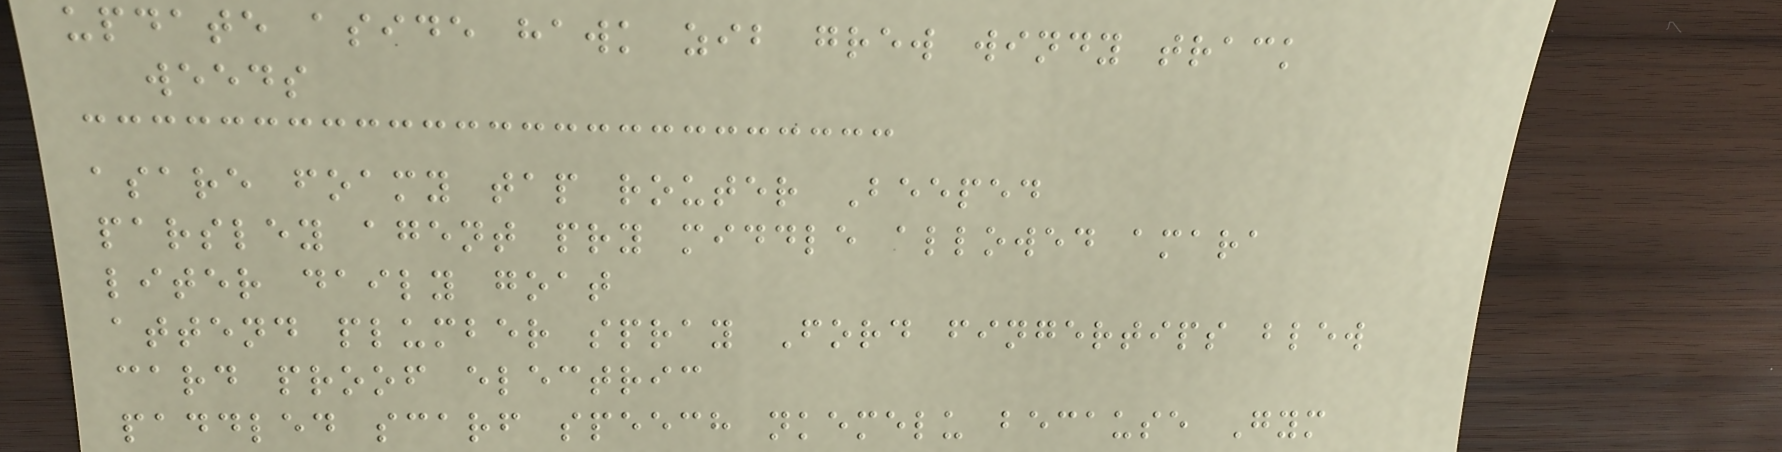update aside hawk zib grew windy track
weeds
asare foamy tap router Beeped
parsley agent pry middle allowed amara
liter daily goat
attend plumber spray Ford fingertips blew
card proof electric
paddled scarf speech nkemelu because Gym
